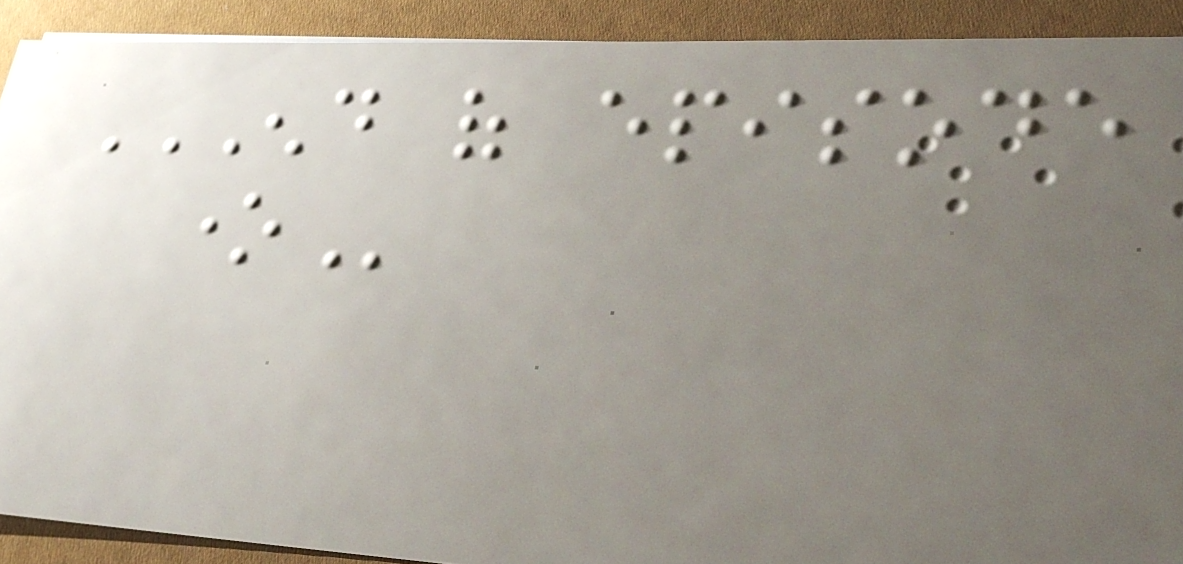END OF EPISODE
ONE
